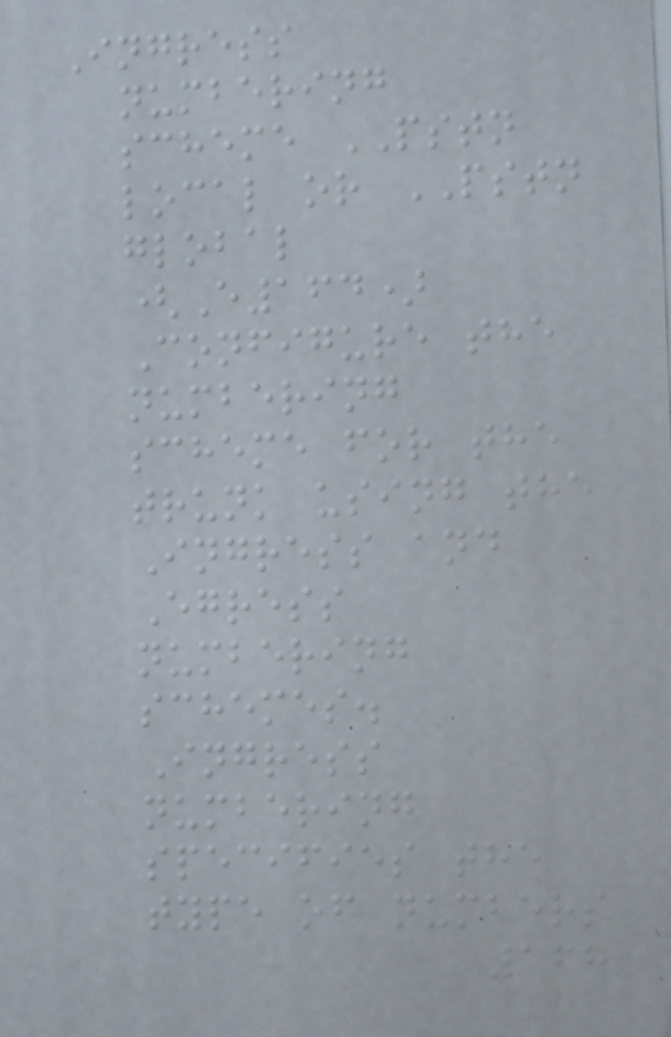Ingress
numbering
scheme PSTN
local or PSTN
global
(E164)
Configure the
numbering
scheme for the
trunk using the
Ingress and
Egress
numbering
schemes.
Ingress
numbering
specifies the
type of numbers
168
